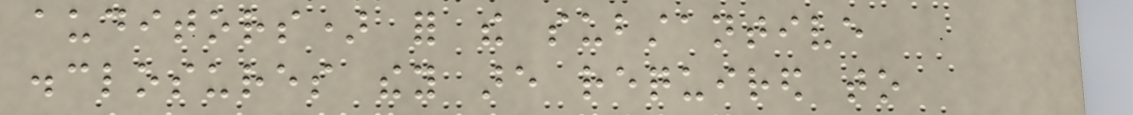auditors) for the substantive
disclosures they are required to
